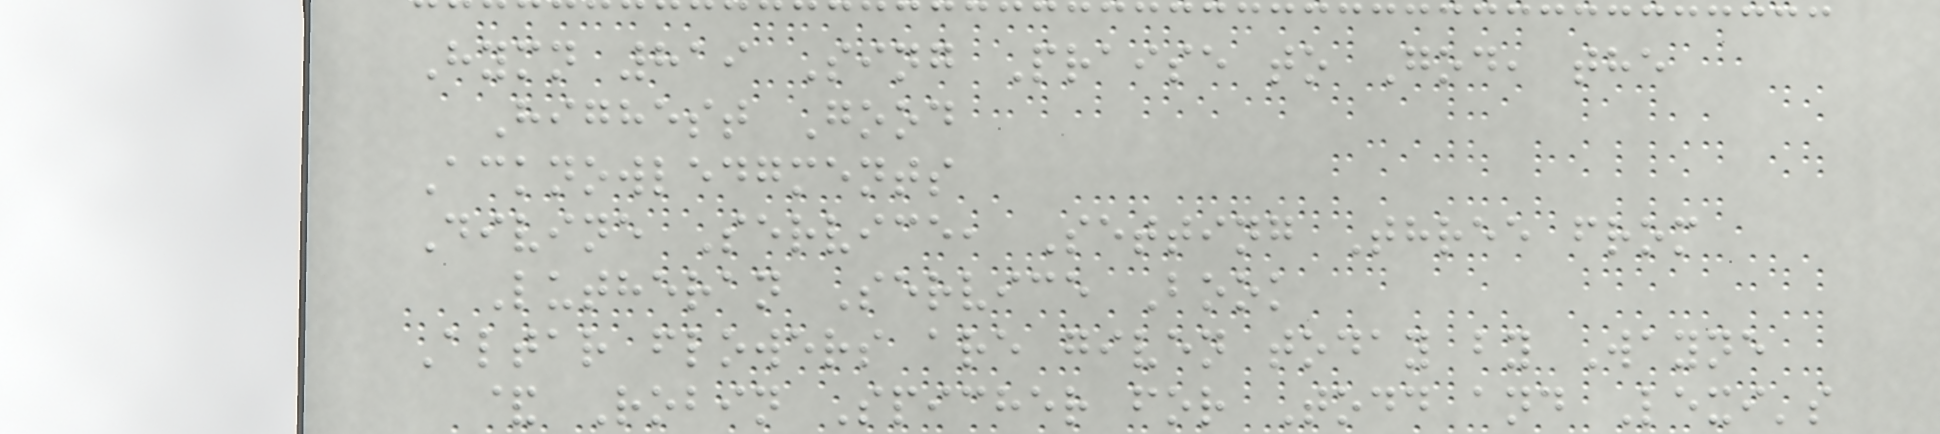Hymn 819 Sing Praise to God, the
Highest Good
Acknowledgments
Divine Service, Setting Three from
Lutheran Service Book
Altar flowers are given today by Wayne
& Robin Spicher for Todd and Lexi's
